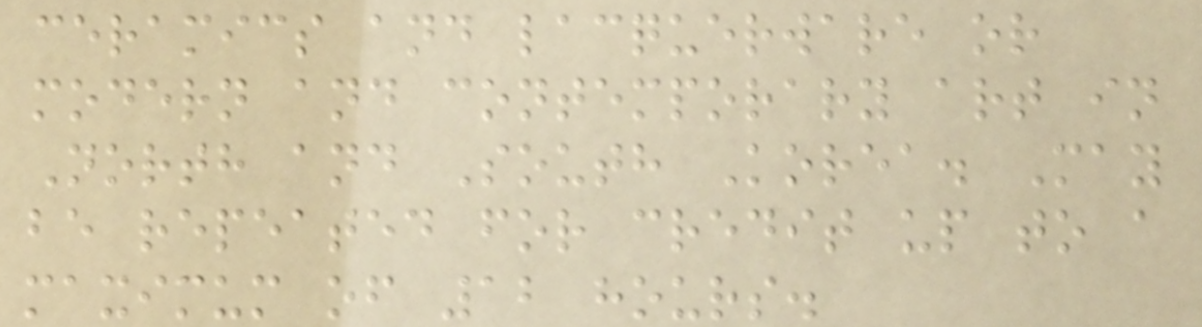ceramics and lacquerware or
modern and contemporary art in
North and South Korea. May
be repeated for credit up to a
maximum of 12 hours.
